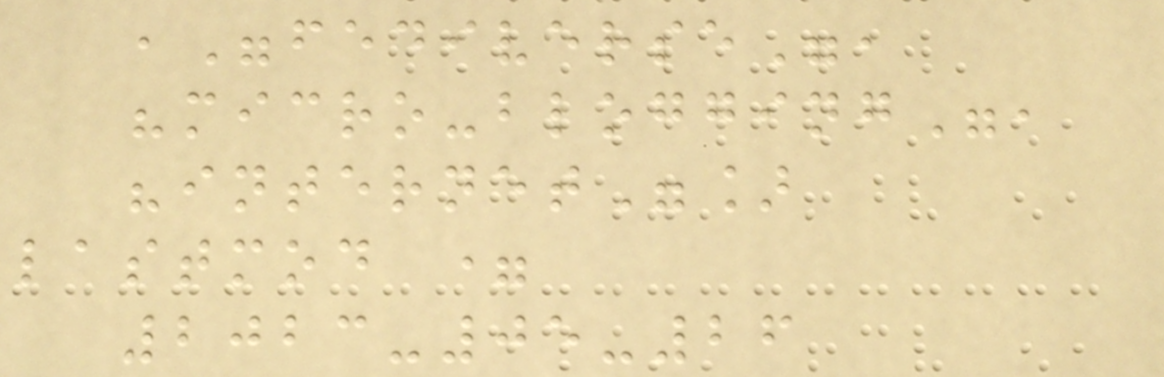,"fediverse",
"micro-blogging",
"internet"]
lastmod =
2023-05-26
